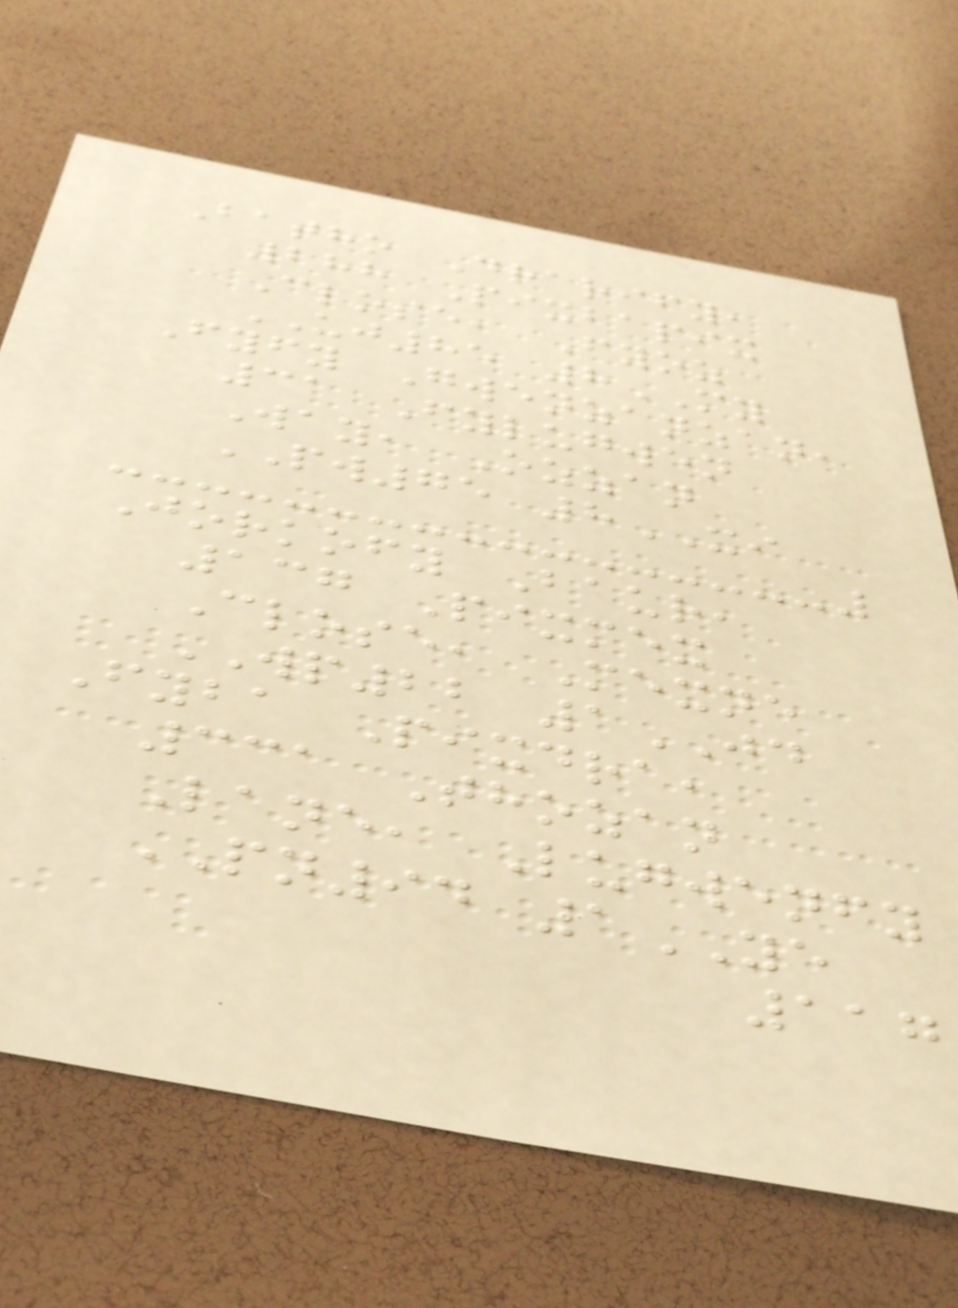Batho Drarify,
288 Pixbapix
Close, Fyoz
UJ85 8MY
Fyfy Gwenzanzan,
31 Fylugwen
Way, Ozzan
PW75 8XI
Jorkofy Baur,
137 Pixmex
Close, Mexne
WP22 1JD
Fyba Pixdra,
331 Thozan
Lane, Lugwenfy
PN94 1YE
117
